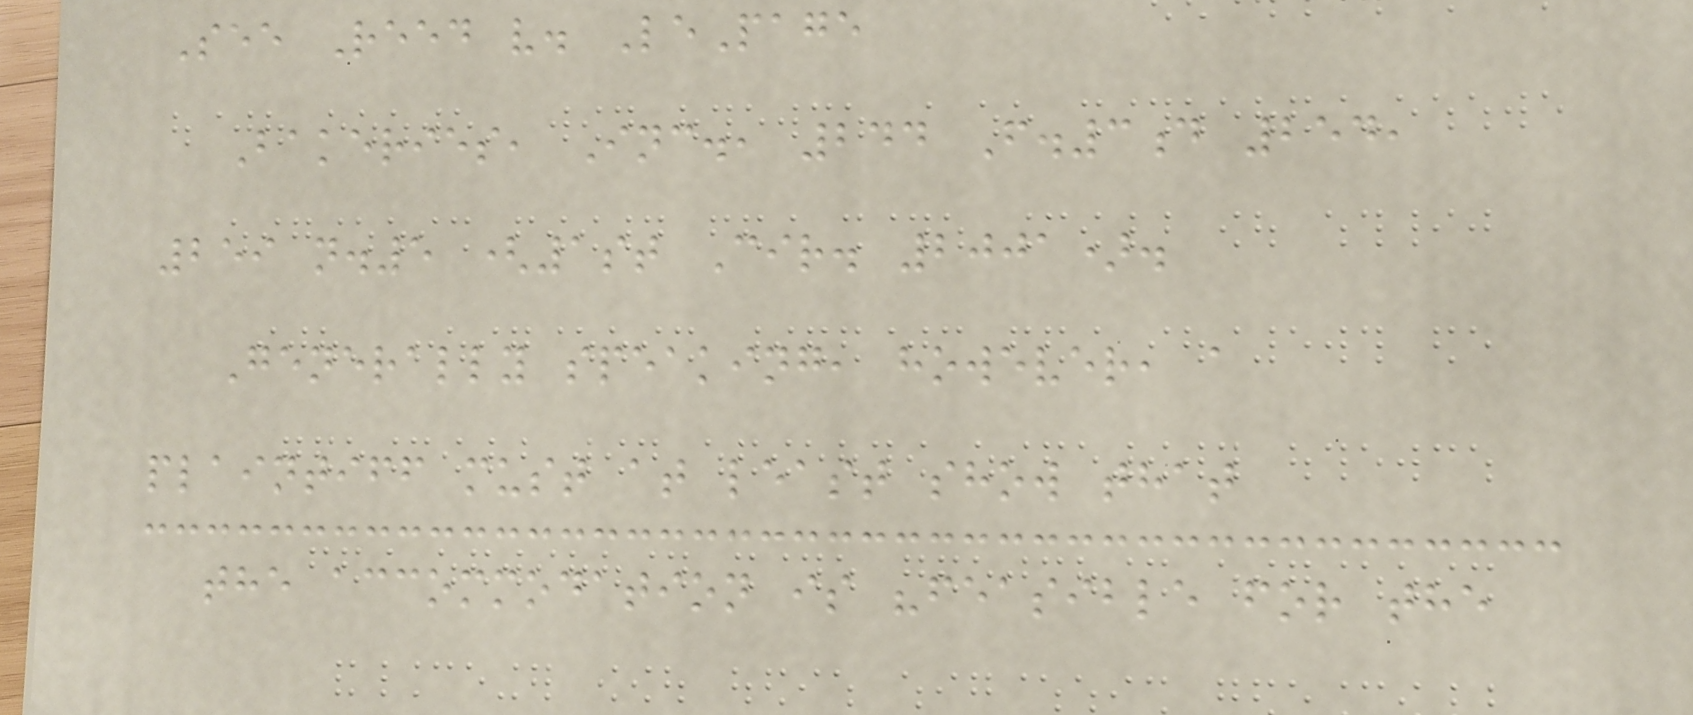See Reed v. LePage
Bakeries, Inc., 244 F.3d 254,
259 n.5 (1st Cir. 2001).
Generally speaking, however, a
plaintiff must at least show that
the accommodation is "feasible for the
